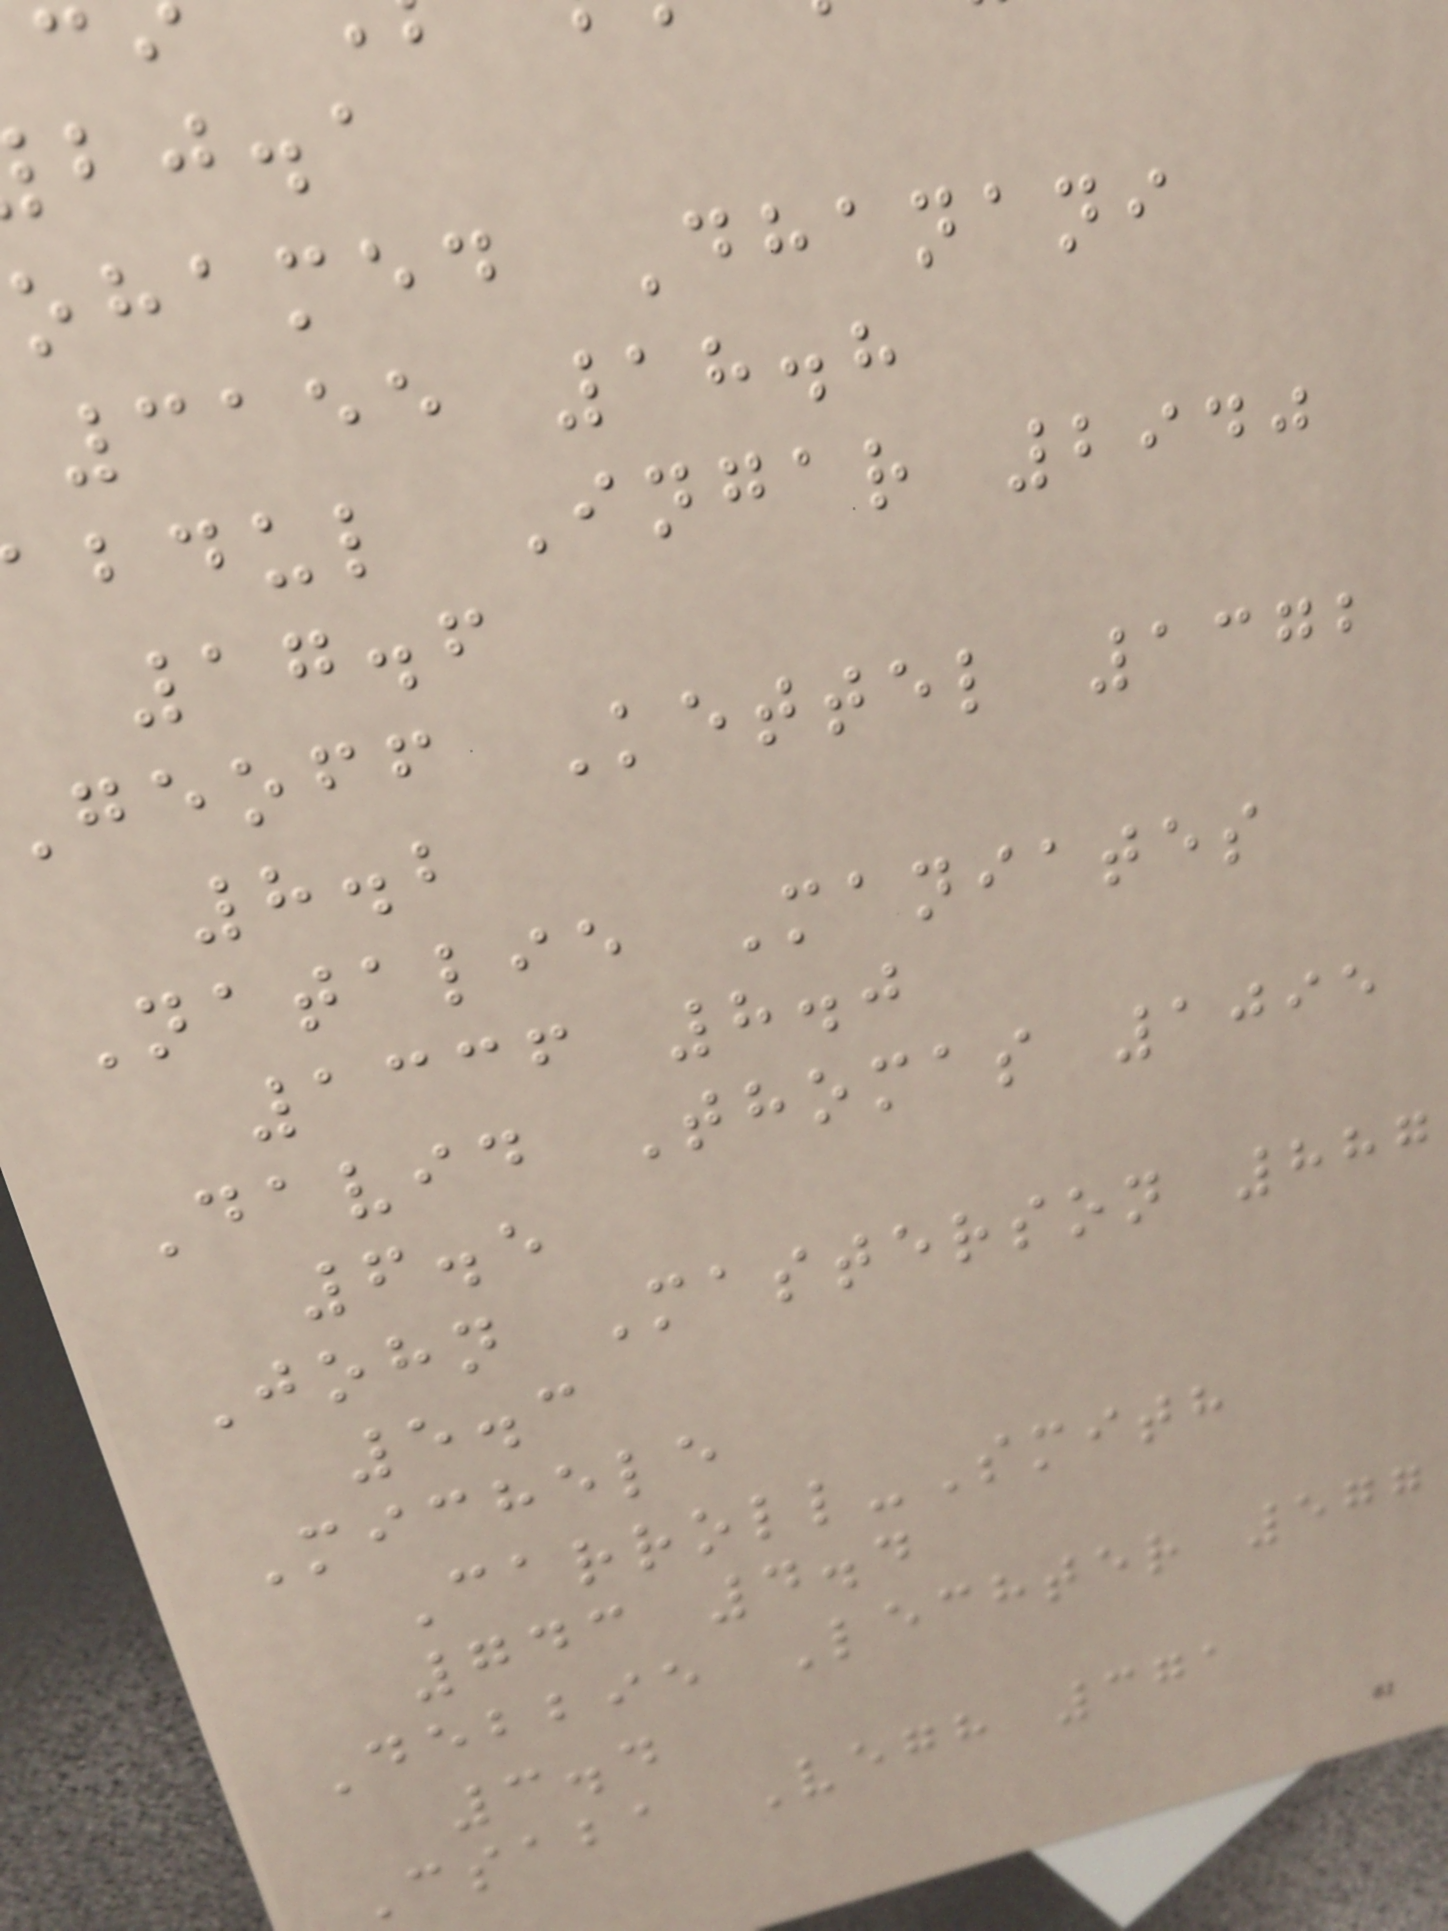bj.a
ohamed Dhanani
3155 18.8
bdul Ingar 2940
17.6
geoff Kettel 1372
8.2
Natalie Maniates
1336 8.0
David Thomas 1095
6.5
John Masterson 887
5.3
Michele
Carroll-Smith
743 4.4
Debbie Lechter 577
3.4
Csaba Vegh 371
